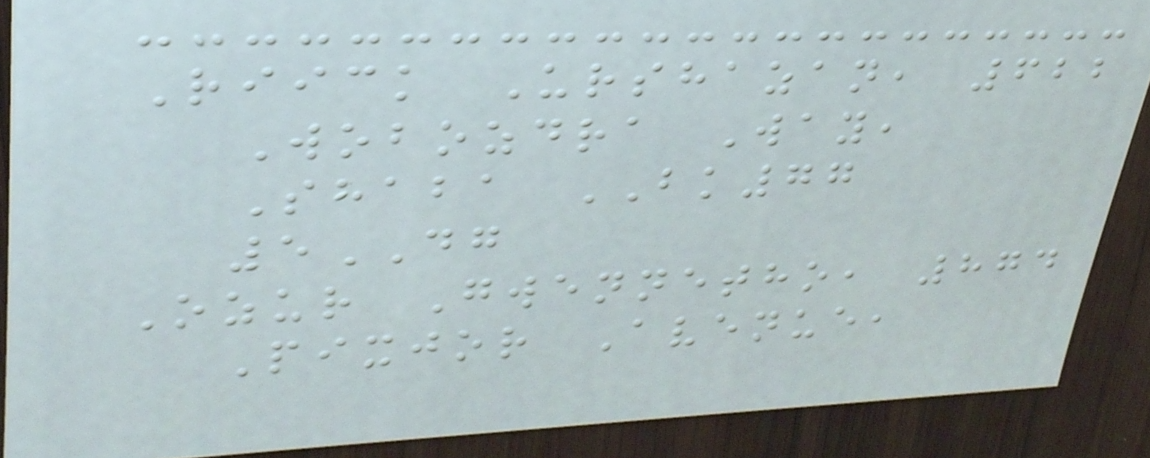Riick Urshazan, 622
Wobozdra Way,
Shaba BK77
5DG
Ozur Gwennetho, 874
Pixjor Avenue,
